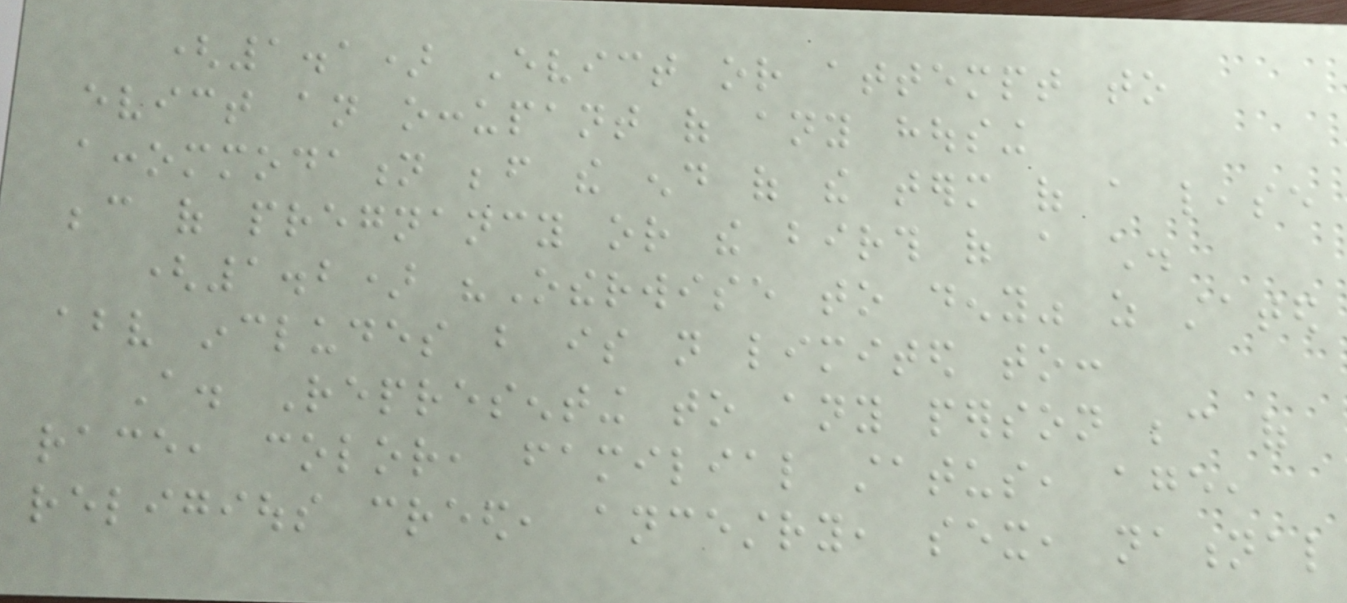(1.1) Evict or attempt to
evict an occupant of any housing
accommodation before the end of the term of a lease
because of pregnancy or the birth of a child.
(1.2) "Otherwise to deny" as stated
above includes but is not limited to:
A. Representing to any person because of
race, color, familial status, age,
religious creed, ancestry, sex, national
